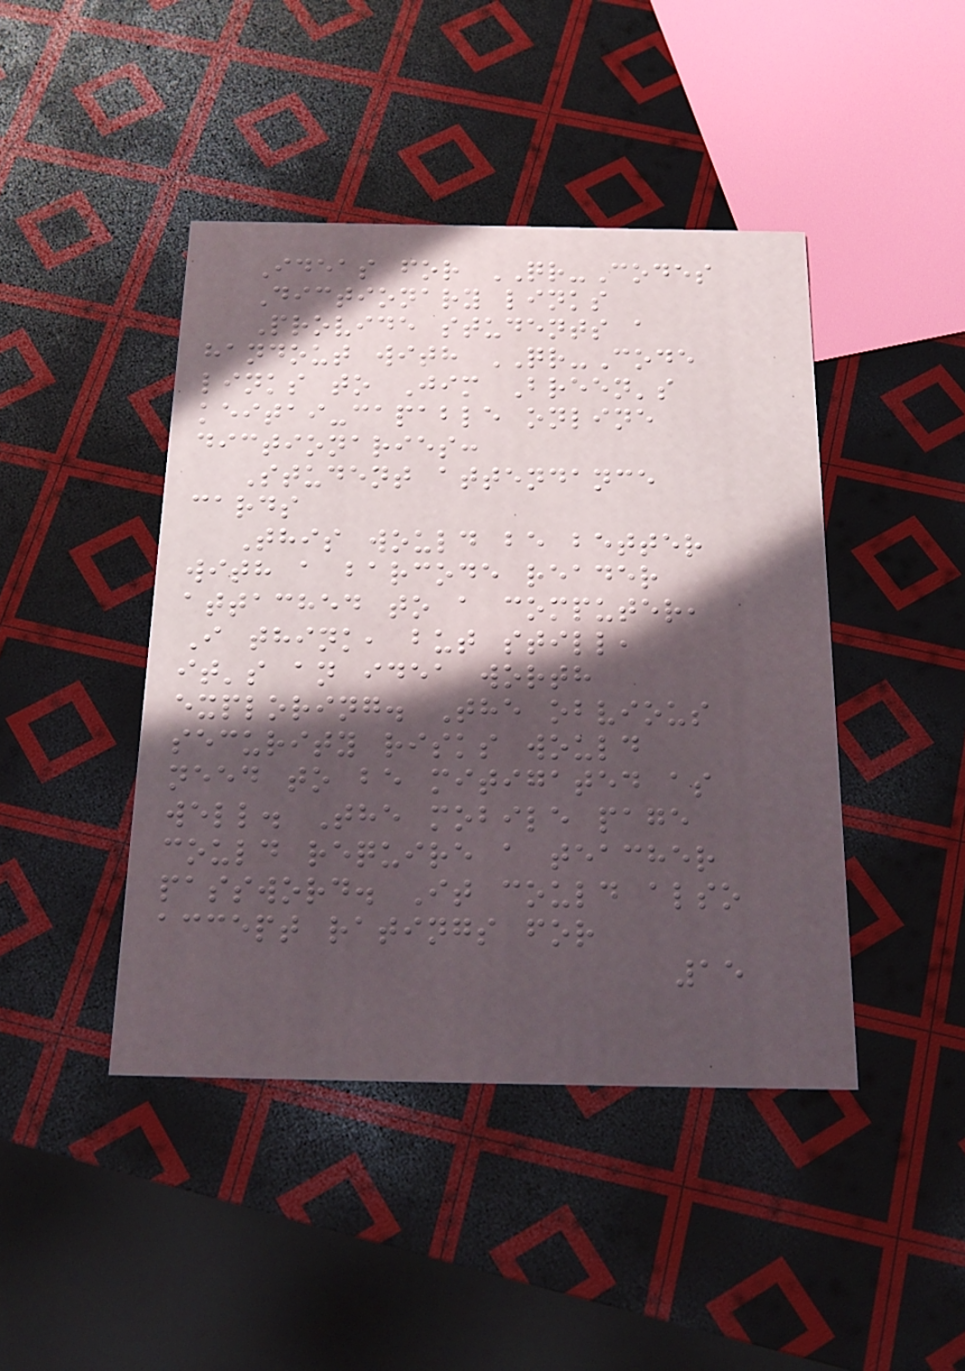Ideas for QR-Codes
Dictionary links
Provide students a
handout with QR-Code
links to Jim Breen's
keitai-capable online
dictionaries:
Student attendance
cards
This would be better
with a barcode reader
attached to a computer,
I think, but still,
it's an idea worth
exploring. The obvious
security risks would
need to be mitigated as
well. The mobile page
could require a teacher
password. It could also
accept ratings for
15
